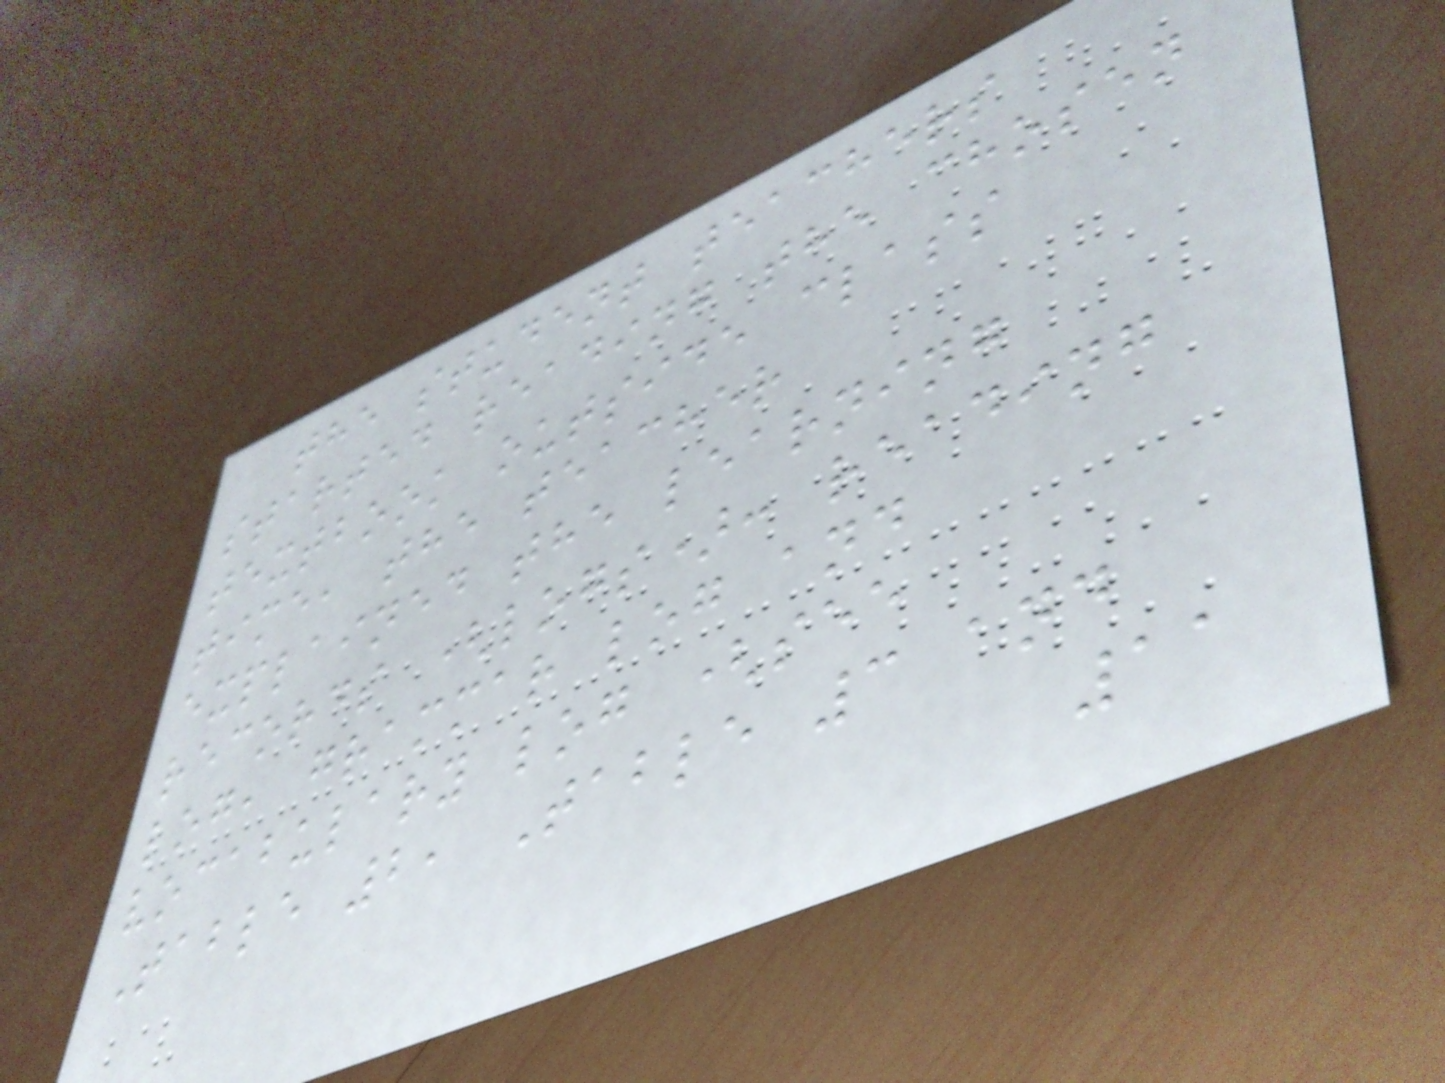the student teachers
started reading the chosen
textbook outside class
time, the teacher
explained the learning
records (logs): reading
log, grammar log and
vocabulary log (see
Table 2, Table 3 and
11
